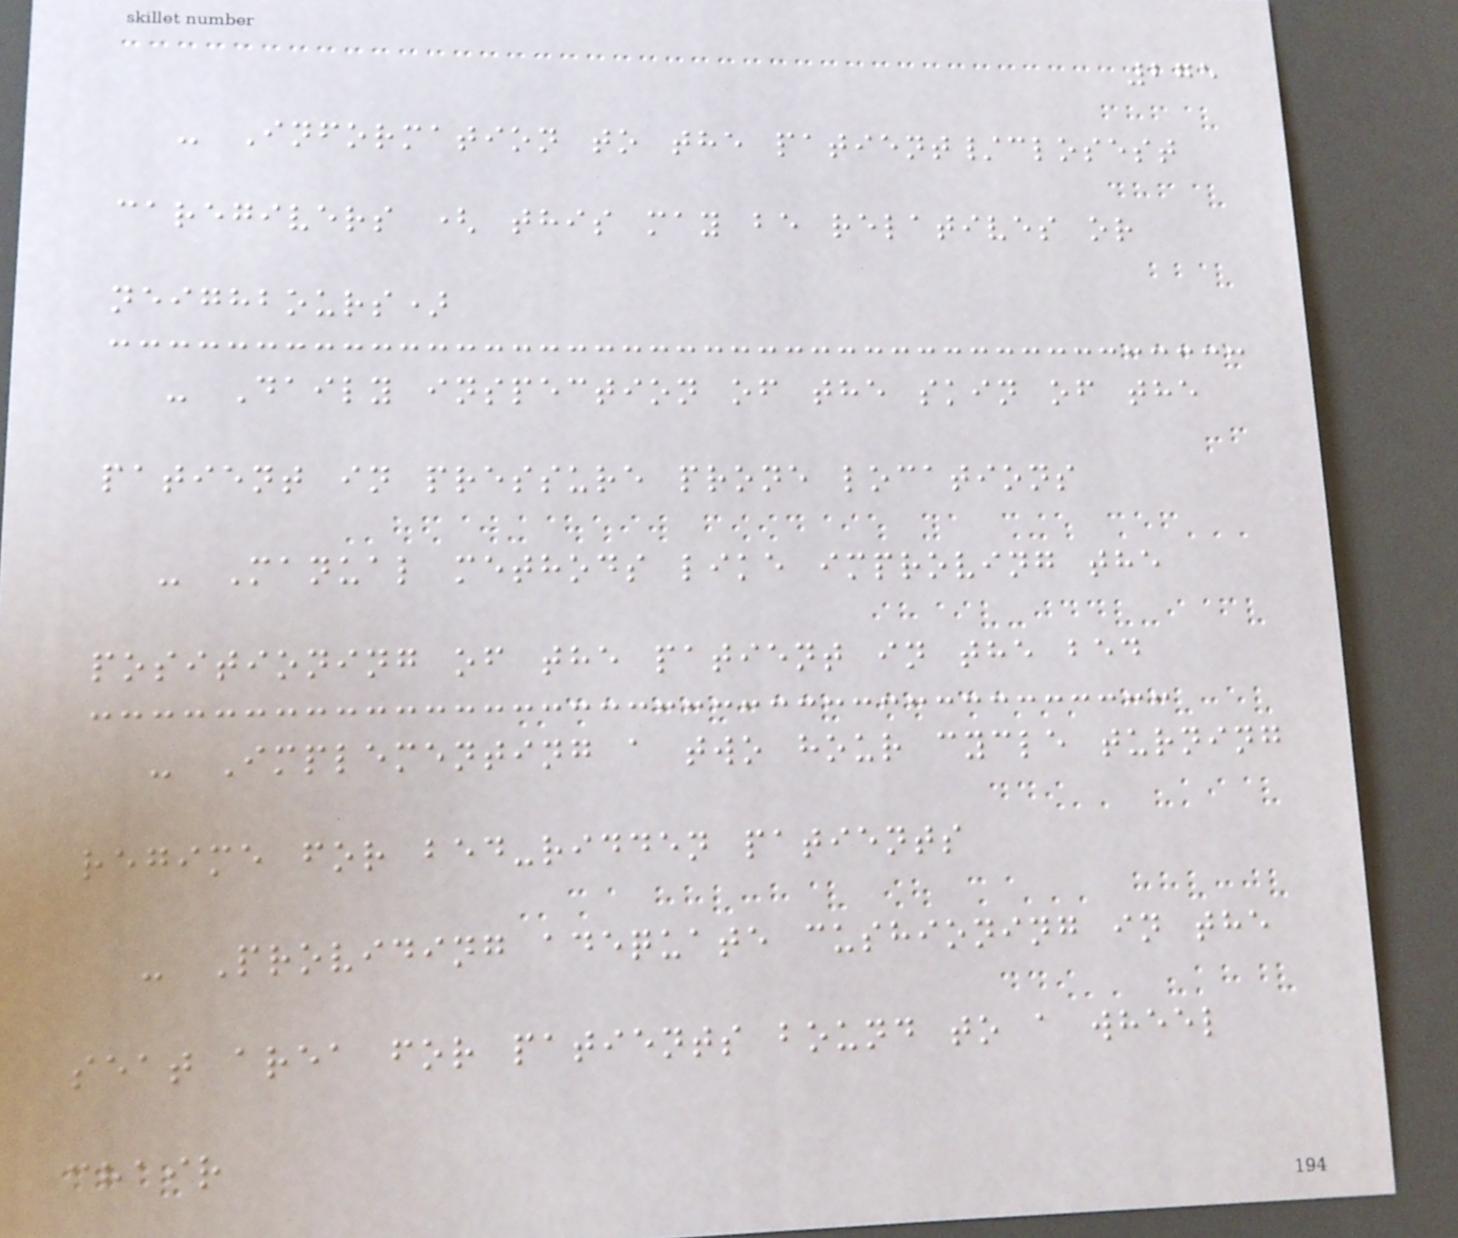275
- Information to the patient/closest
caregivers ( this may be relatives or
neighbours)
- Daily inspection of the skin of the
patient in pressure prone locations
- Manual methods like improving the
positioning of the patient in the bed
- Implementing a two hour cycle turning
regime for bed-ridden patients
- Providing adequate cushioning in the
seat area for patients bound to a wheel
chair
